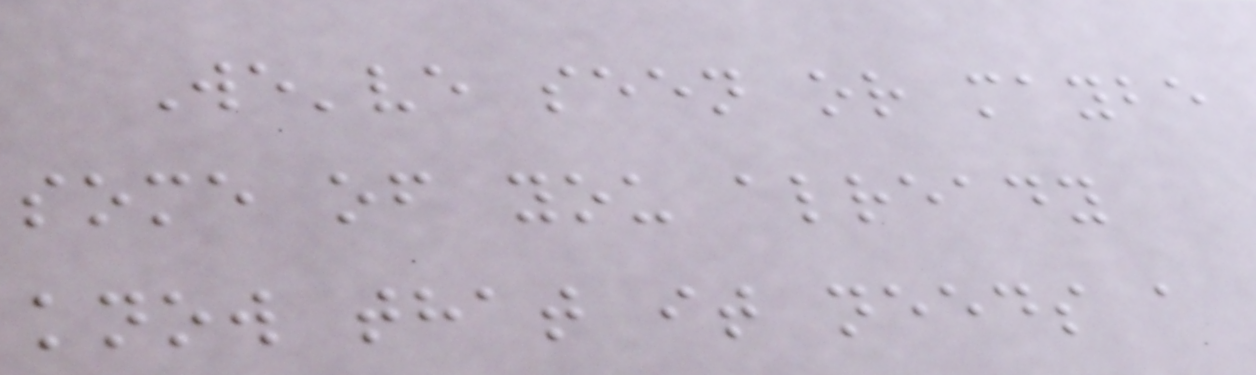We've seen or maybe
some of you already
know that it needs a
